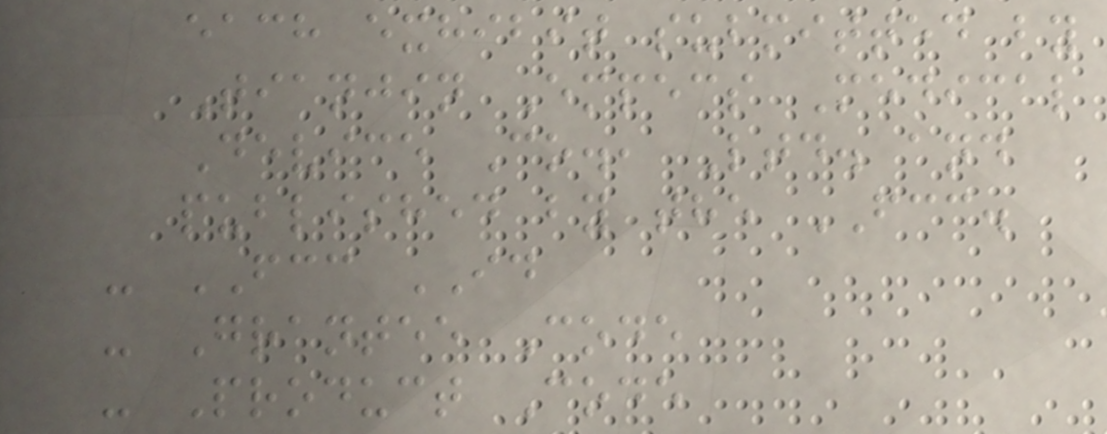each exhibit submitted by
Tianjin Empecs Medical
Device Co., Ltd. and
published by the FCC.
- FCC ID
- Grantee Code
- Product Code
